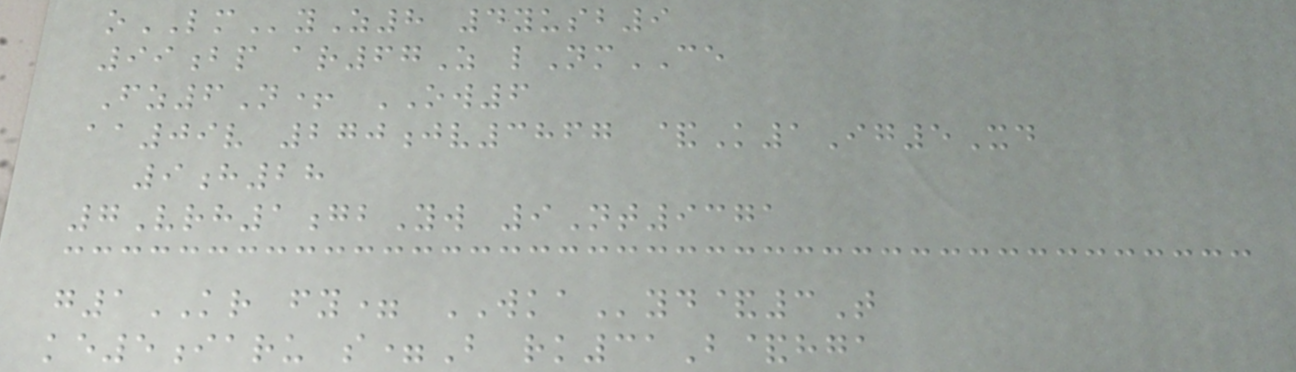oLMyZ8 4yusb9
99bp ar67Z lNmCE
Fz6N+ OW6
aa09v 270jv3867 &K1Ig5Xd
9h28
7Vrh1gbYw 9Nt9371
g1KR fy= WKAyd&3T
ke5iaru s=B rk31B&hga
